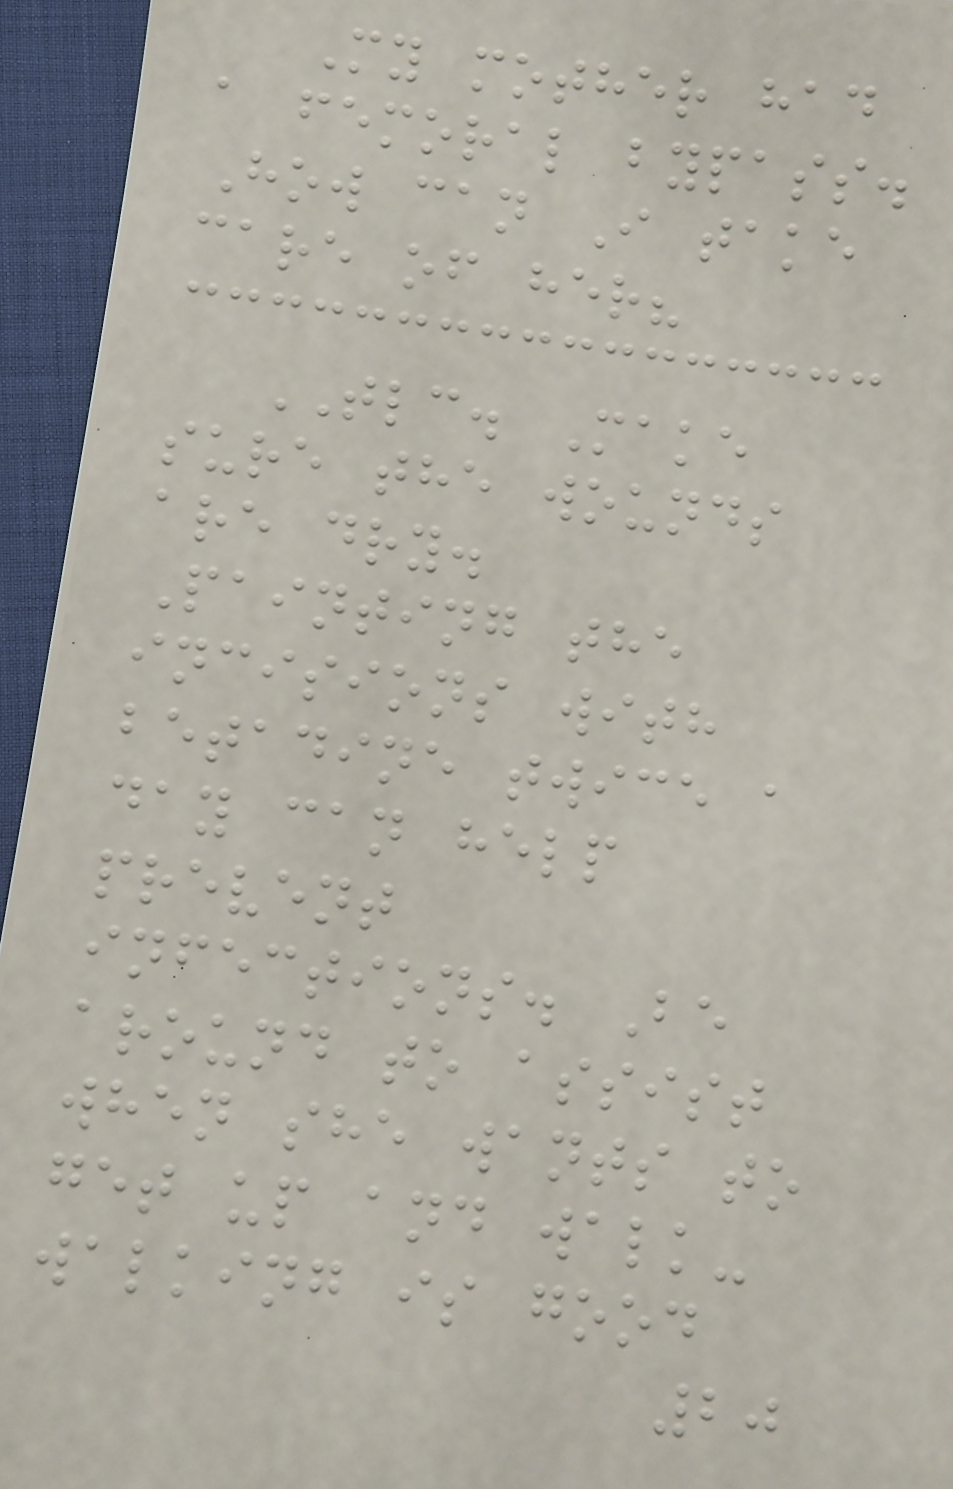My mother had
a femoral bypass.
How can I take
care of her?
TLC. Make
sure the wounds
are dry.
Painting the
incisions with
betadine twice a
day can help
prevent
infections. Be
around to assist
when she wants to
get up and walk-
walking is good
20
